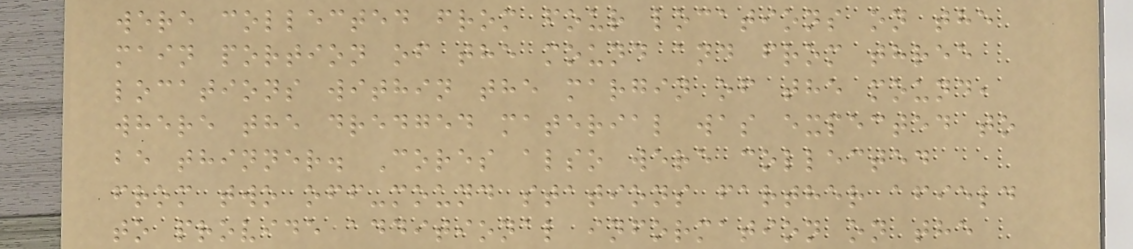were collected from four locations on the
main portion of the mound and from three
locations within the margin of the mound,
where the dredged material was expected to
be thinner. Cores also were collected
from two off-mound stations farther afield
to provide additional information on the
